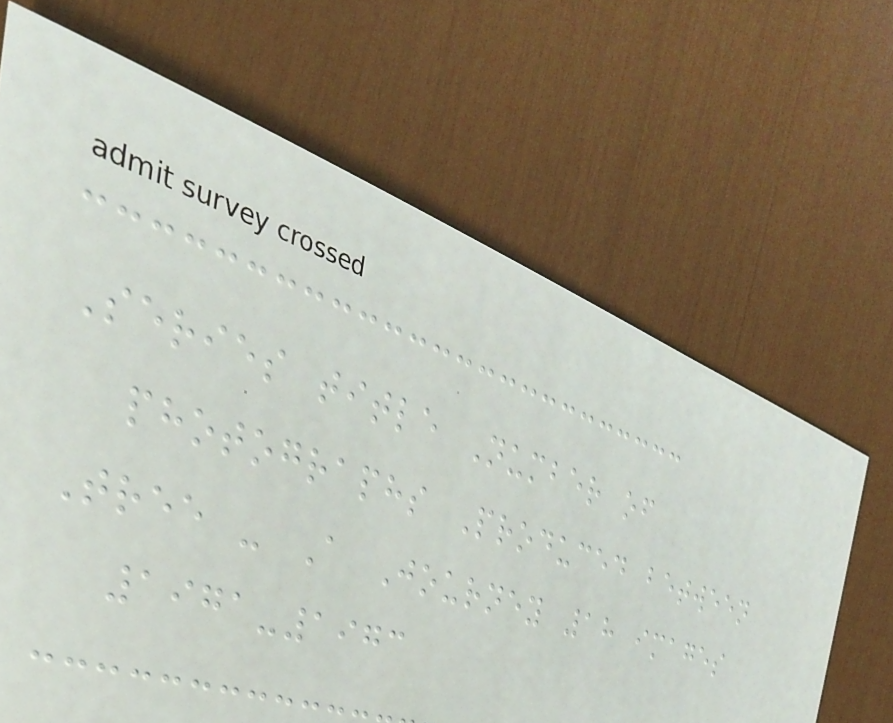Series title Number of
photographs Produced between
Tree - A Journey 18 images
1971-1973
